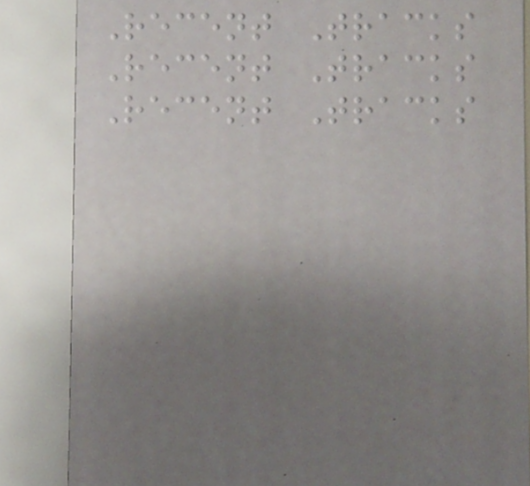Recent Tracks
Recent Tracks
Recent Tracks
